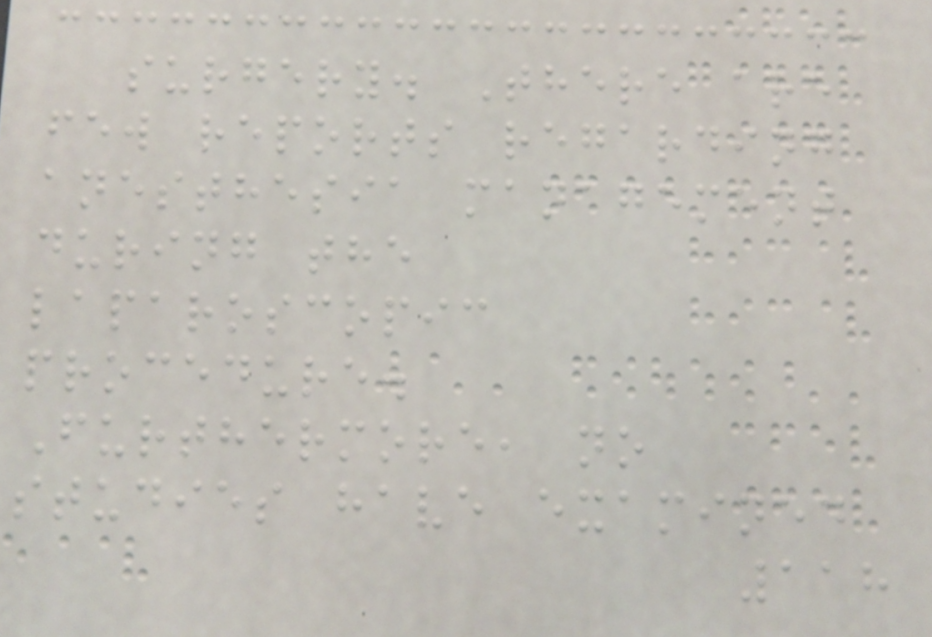surgery. There are
few reports regarding
anesthesia management
during the
laparoscopic
procedure.
Furthermore, no
studies have examined
118
